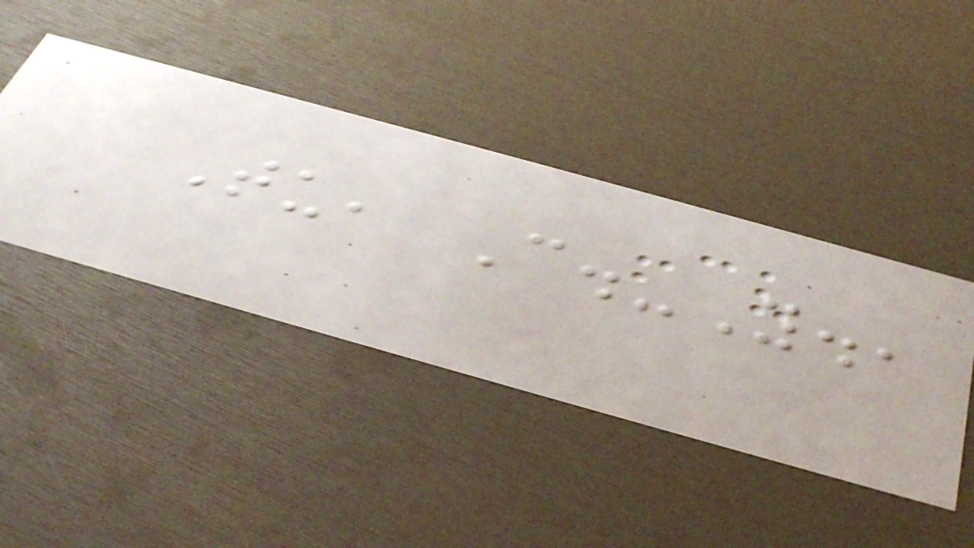Tu, C.-Y.,
